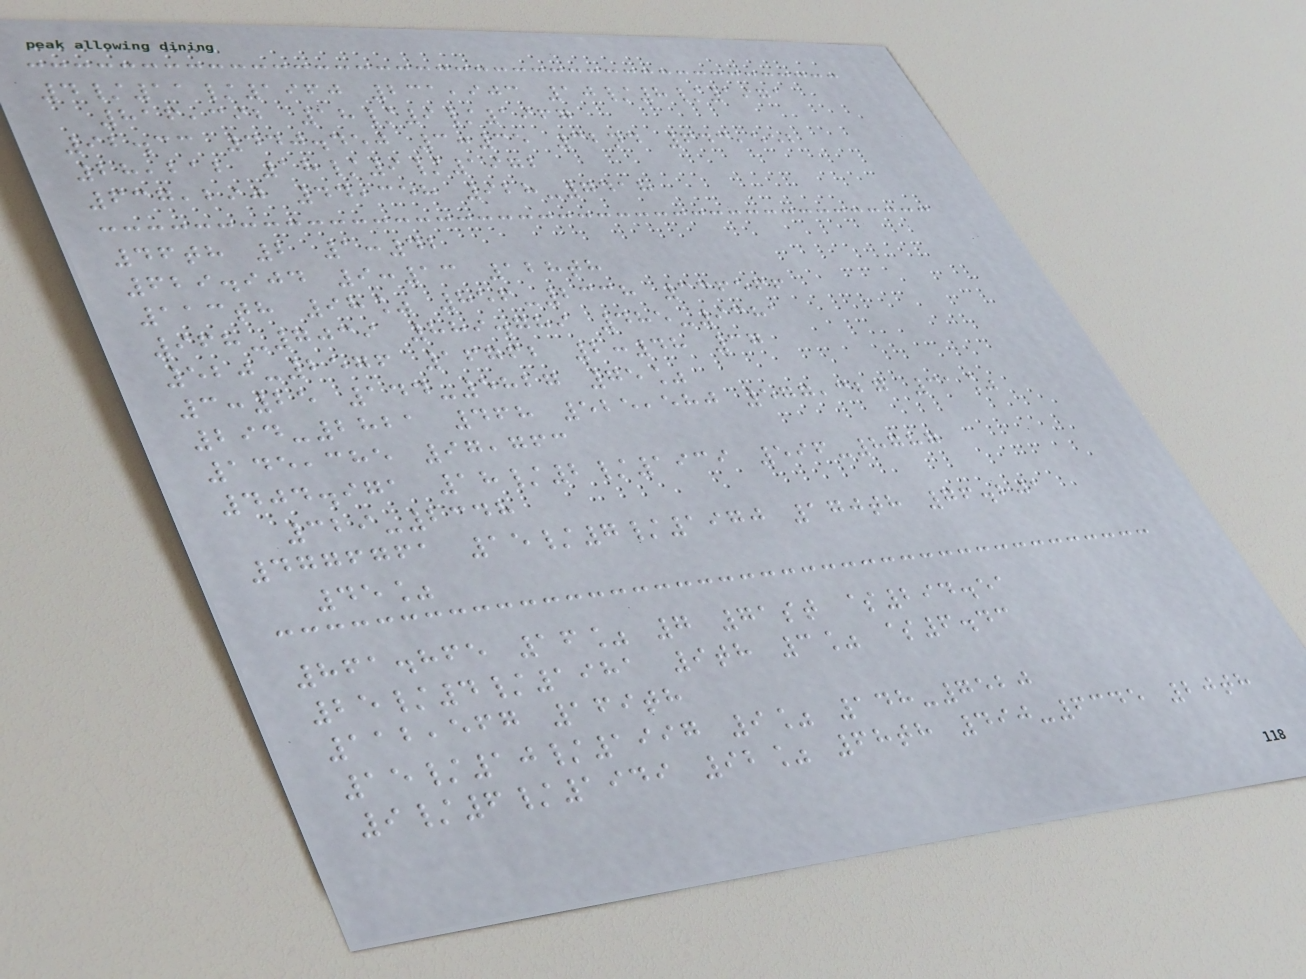4/11/1960 231,903 10/8/1971
816,392 18/9/1967
92.33 440.450 3:35 32nd 643,552
28,212 18/9/1972
637,290 44,358 928-7418
46th 2 1:42
629.904 9:13 128th
113th 98% 856-2338 336566
968-7039 889.789 485-9381
520-2576 16762 2:48 37
3:25 144-5827 75%
294-2821 468 525,580 577,327 31%
145,385 97,763
404.971 18/2/1939 596-8787
329-2348
4776761 15/7/1970 170th 76.201
45%
861.865 16% 7 71st $294.51
25/4/1981 9th 3% $6.43
112,567 169th
15/10/1997 9% 148-7520
9/6/1949 92% 68th 490-6345 20th
